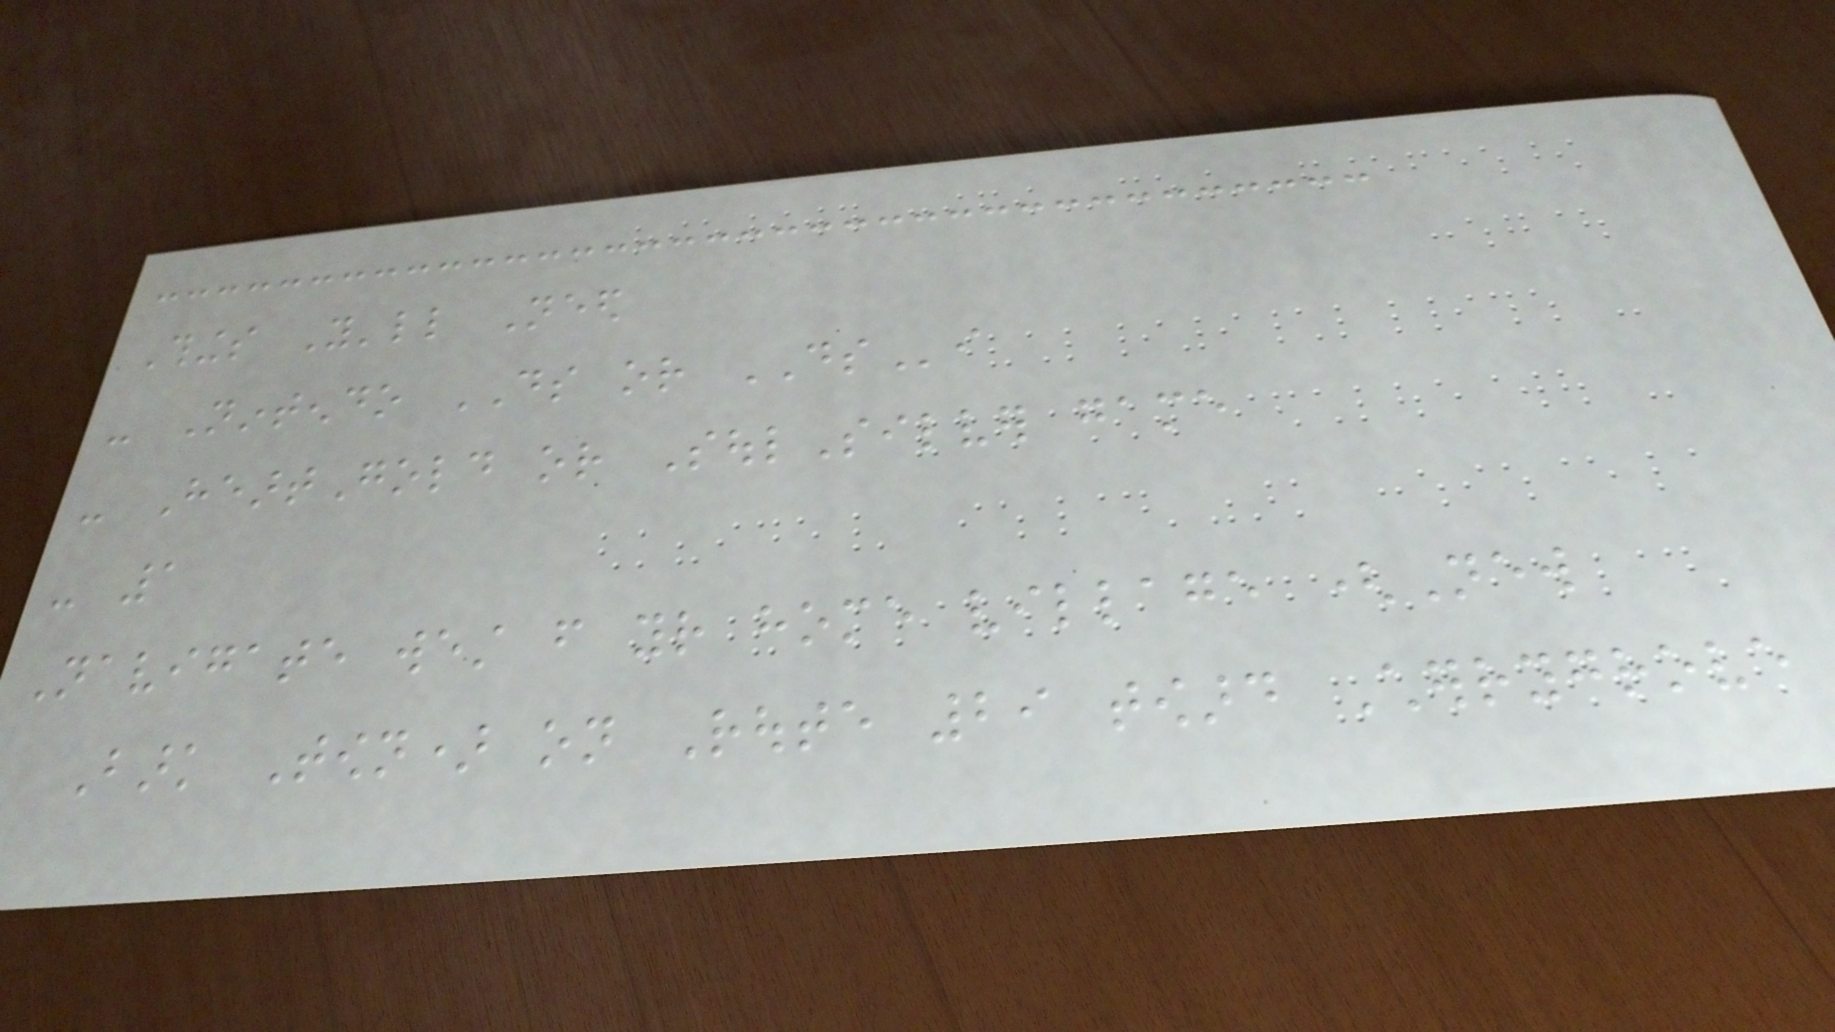Things You'll Need
- Nintendo DS or DSi
- HeartGold or SoulSilver game
- 1
Navigate west from your home village (New
Bark Town) on Route 29 toward Cherrygrove
